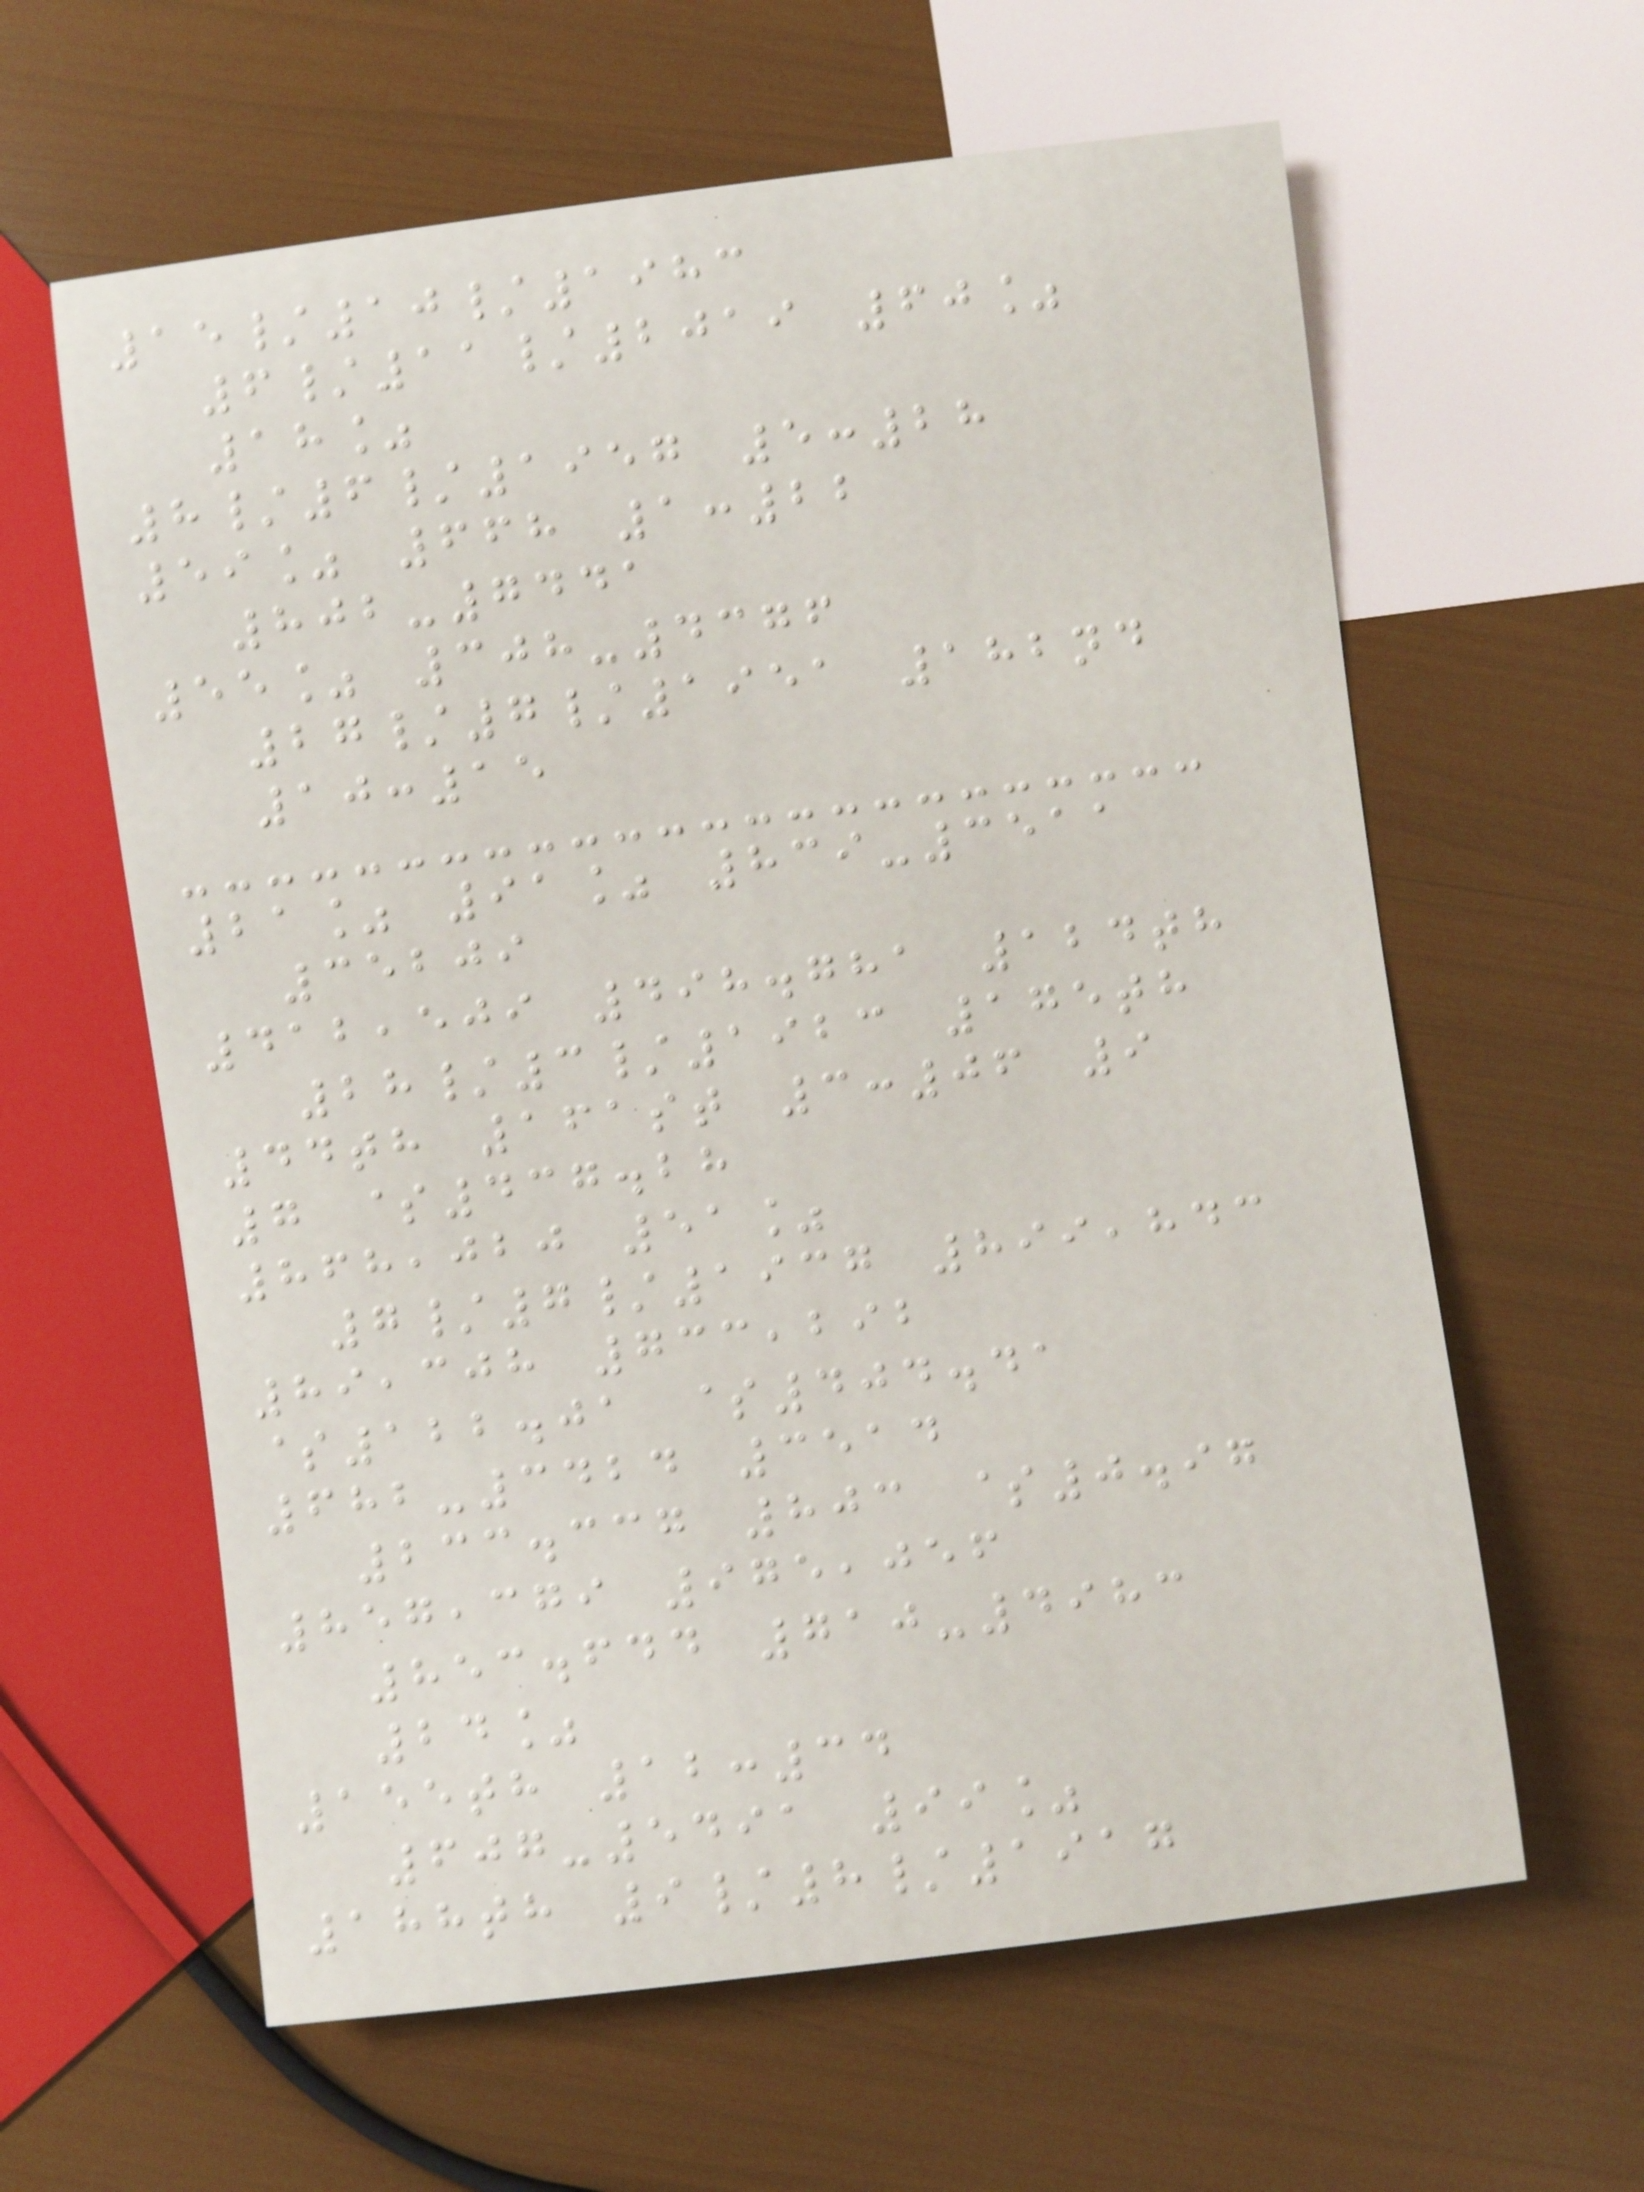15/10/1983
6/11/2019 60%
18%
8/6/1957 5:28
59% 668 1:22
802-7441
55% 308-4376
27/7/1951 182nd
10:15
21% 91% 839-3511
35209
412,509 498.781 124th
28/3/1923 175th
44th 161st 3:06 9
7 $437.28
868,020 51%
7/7/1937 899,843
89,308 733,292
$122.01 $404.41
682-3424 3514
233.337 803 $0.97
857,379 975,056
853.644 710-4983
24%
155th 12:34
607-5491 99%
188th 9/8/1917
